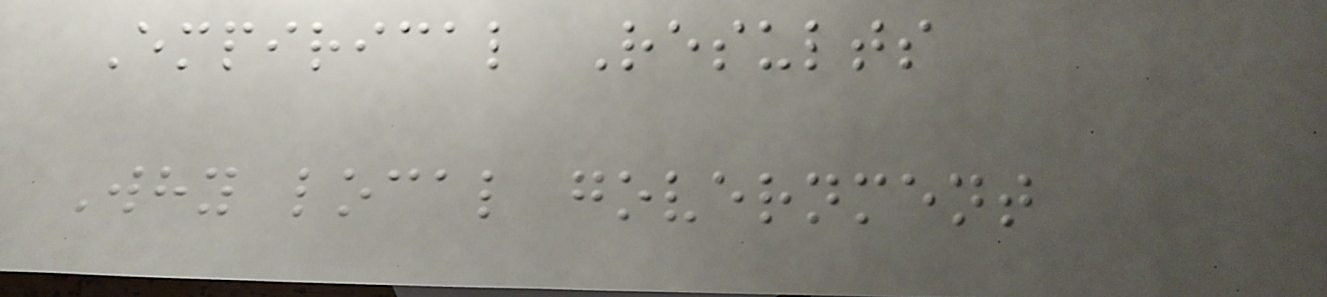Empirical Results
Why local government
